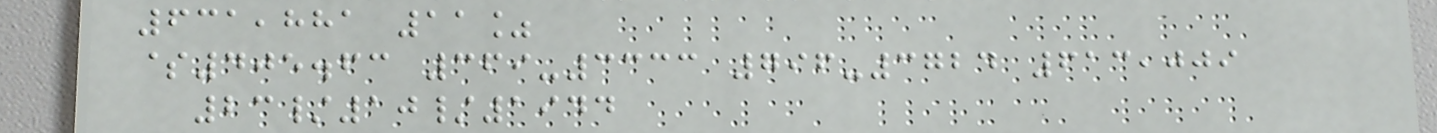631,881 11%
$405.63 369-3333 796-3724 613,009
23/10/1944
